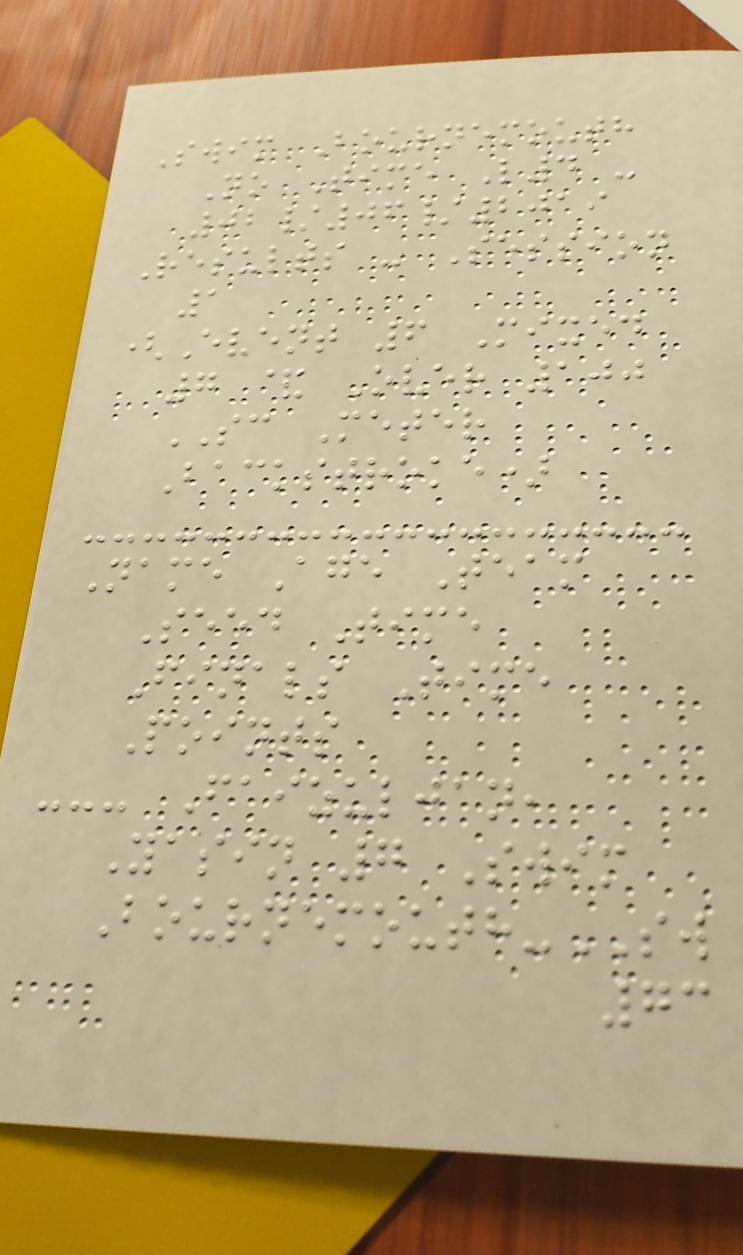Swim Bournemouth
No Time L4 -
02/06/2019
Results - Session
1
(Event 6 Mixed
7 & Over 100
SC Meter
Backstroke)
Name Age Team
Seed Time
Finals Time
Points
--- Faizuljan,
Yasin 7 Swim
Bournemouth-SW
73
